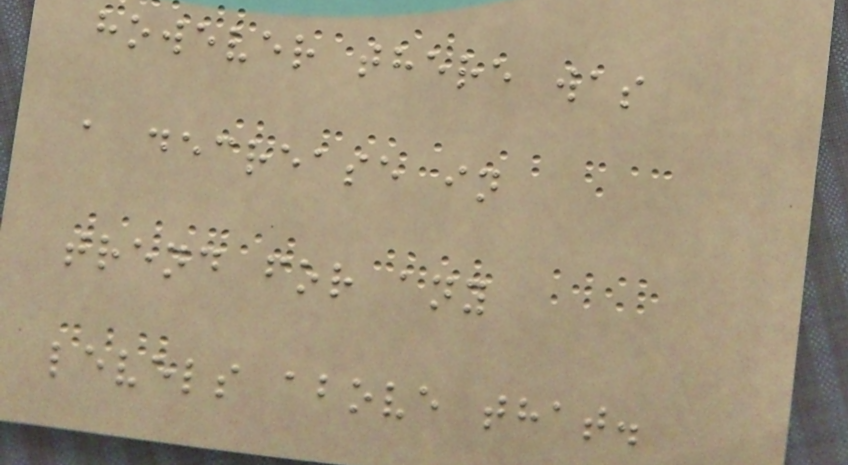however there was
a decrease in
trend for any
levels above that.
